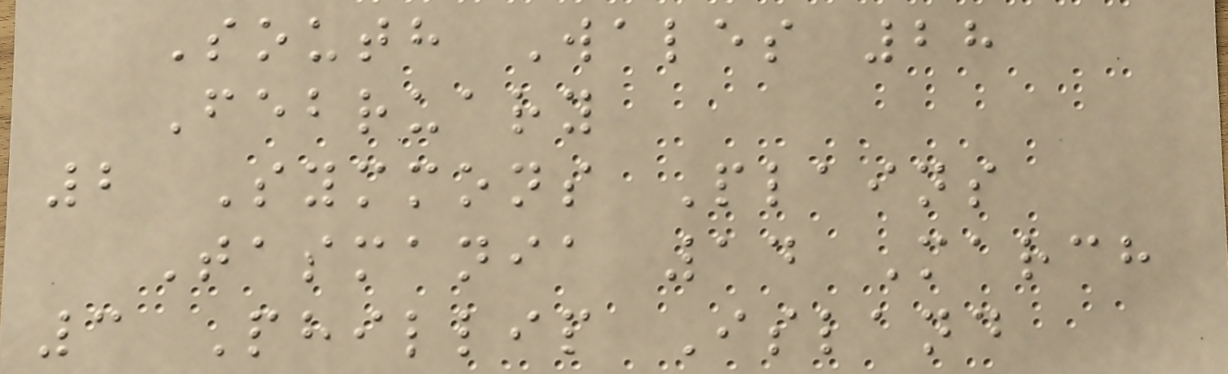South Wales 28
February
2 Symmons Plains
Tasmania 14 March
3 Phillip Island
